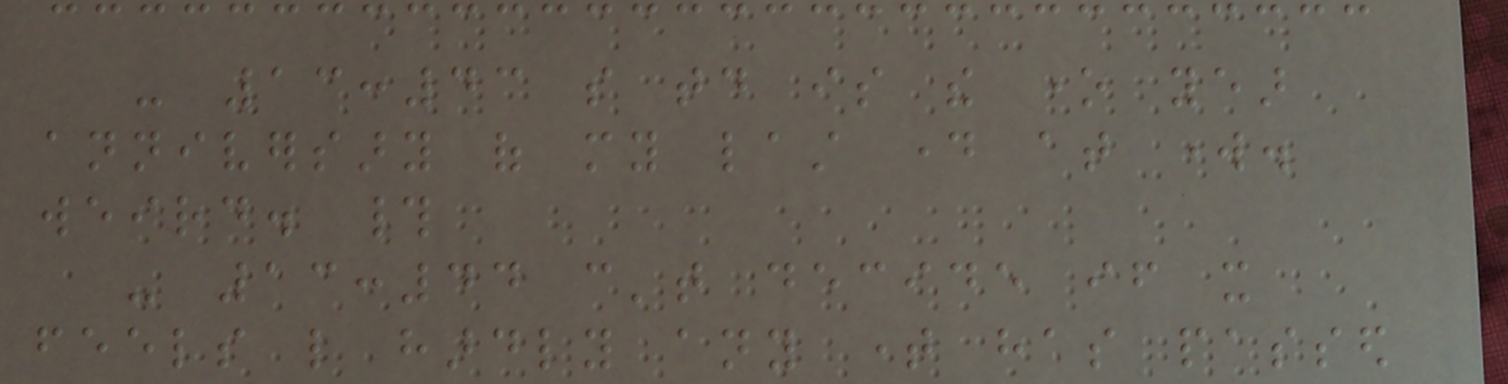- 13:43 so today is the one year
anniversary of my last day at work.
weird. #
- 13:44 can't decide if it
feels like hardly any time has passed
